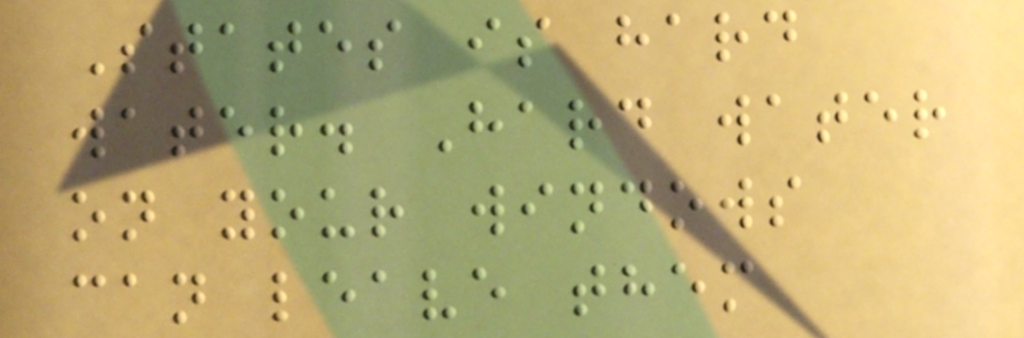States is hard
water. Hard water
on your windows
can leave them
